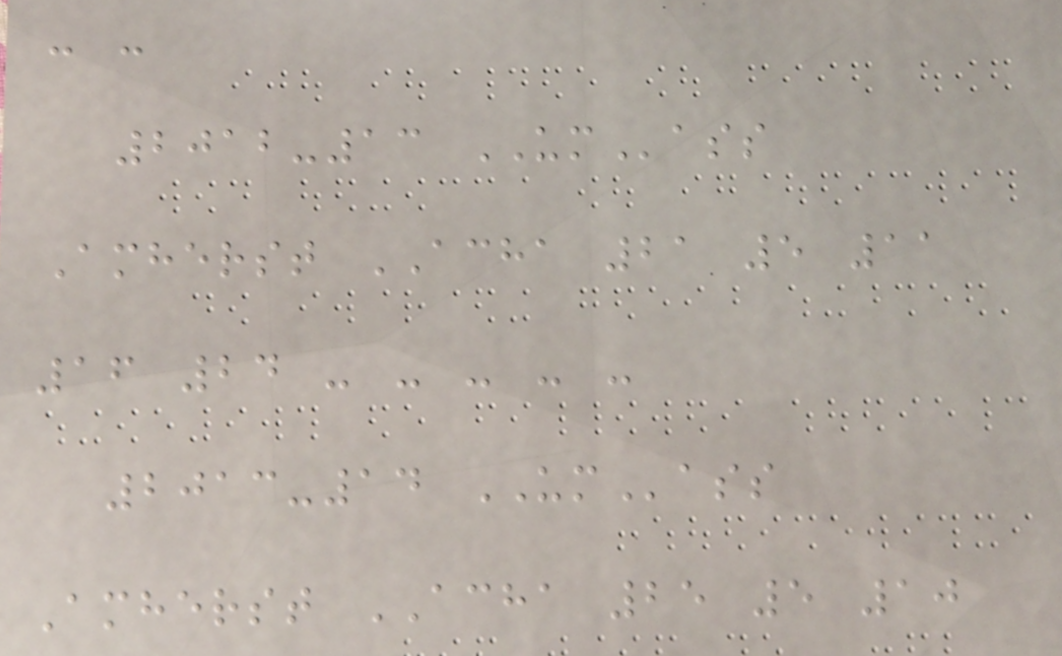- -
2012-13 UMass
Amherst ACHA 21 5 11
16 24 - - - - -
2013-14 UMass
Amherst ACHA 25 5 10
